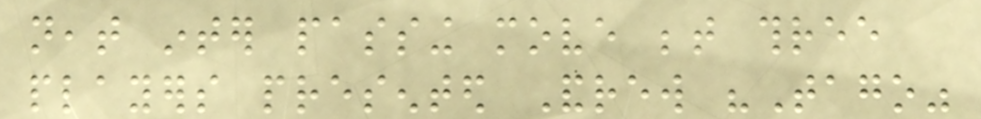neat inter passing move between three
players presented Andrew "Tago"
